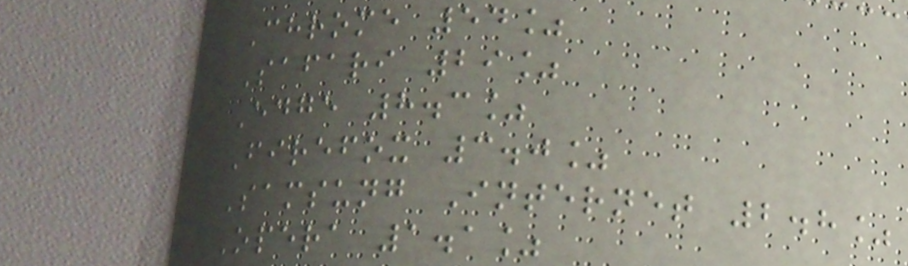Chrome 54%
Safari 29%
Edge 8.3%
Firefox 3.0%
Samsung Internet 2.8%
Opera 1.1%
